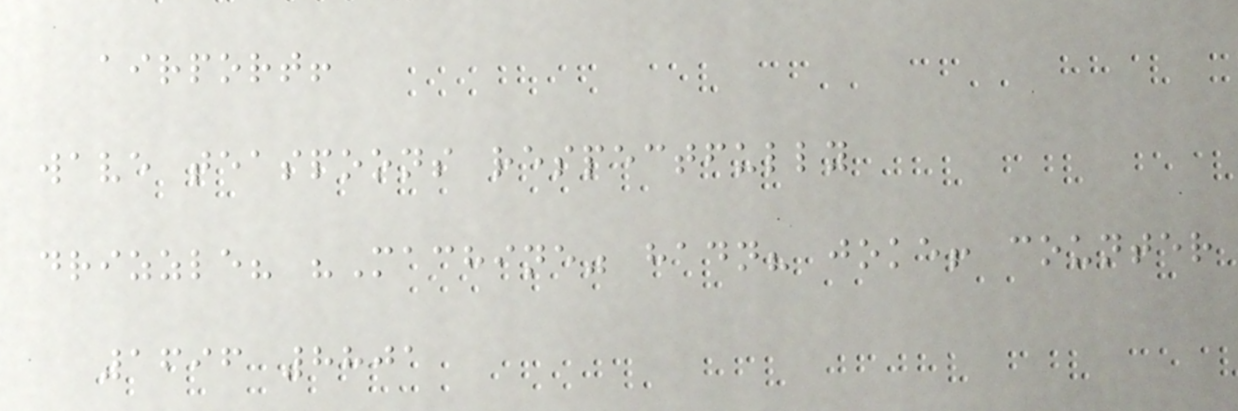airport!
wave teaspoons respectfully
drizzle? "Machine" hadn? joke! counter
1696 8801
